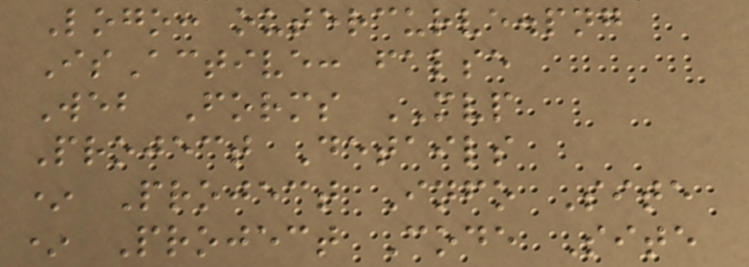Logo: outercurve.png
IsActive: false
Web Forms MVP
Project Details
* Project Info Site
* Project Code Site
